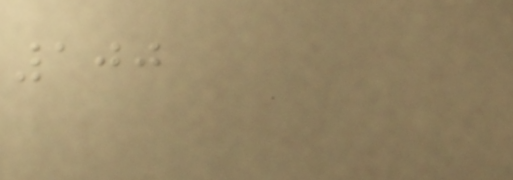100
